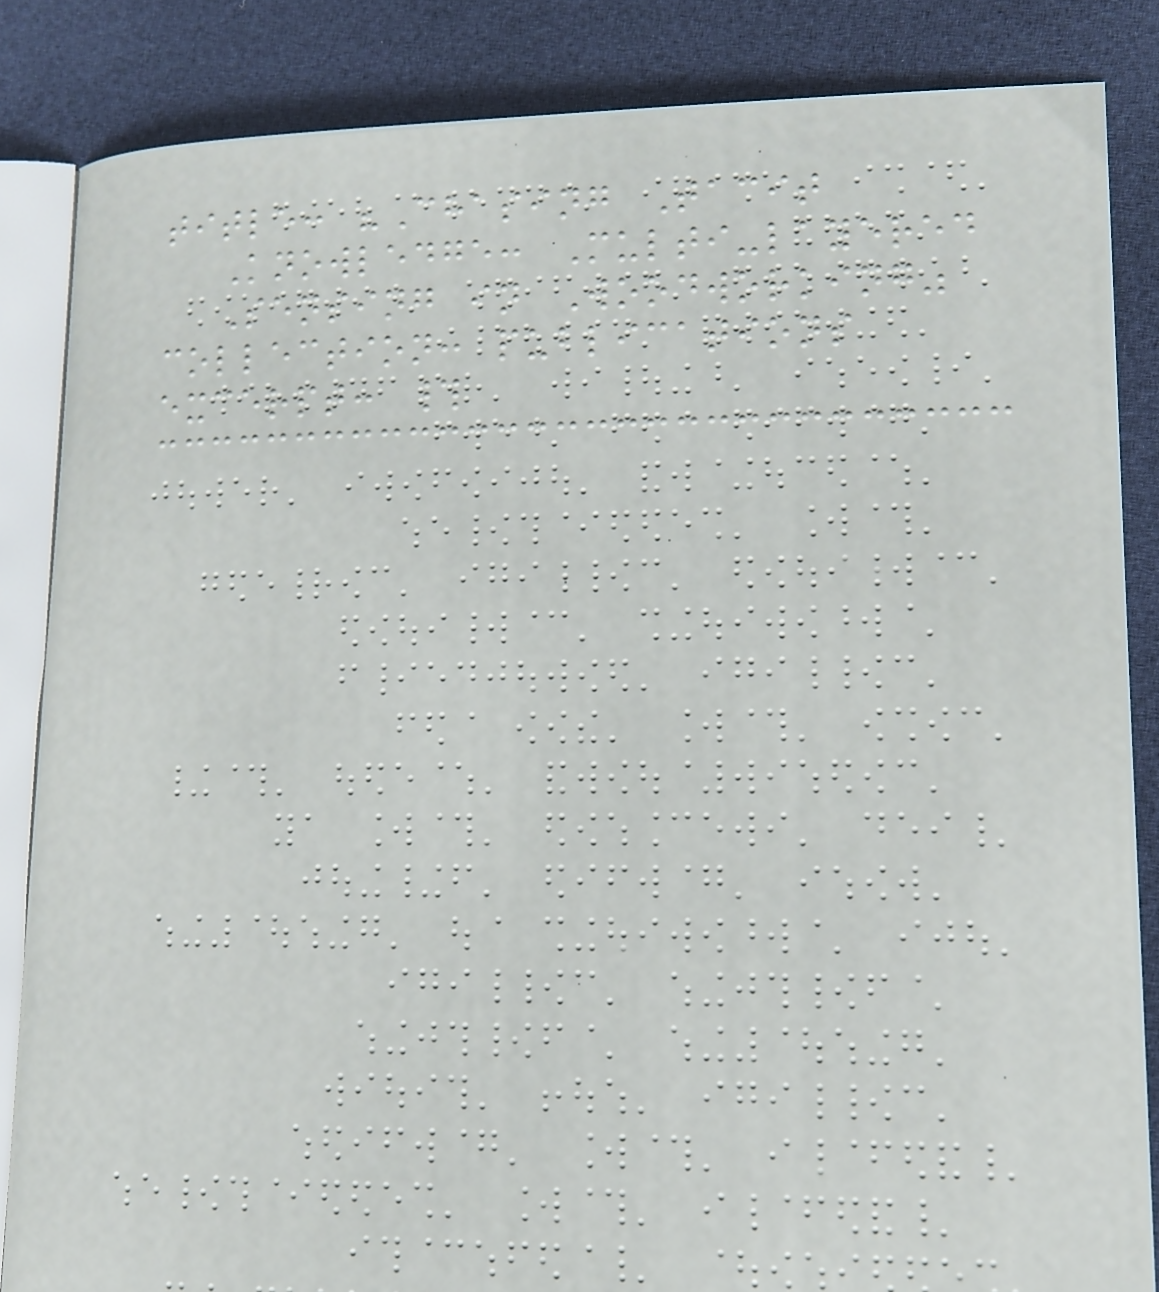title: "Chasing Tacit
Knowledge: Multi-layered
Sensing in Woodworking"
collection: publications
excerpt: #
